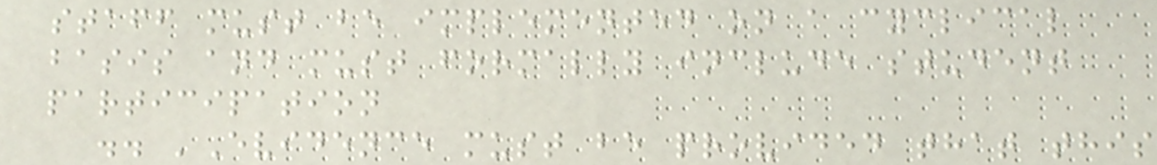staff must be implemented on a cyclical
basis and must formally include student
participation
.. 'Evidence must be provided that this
